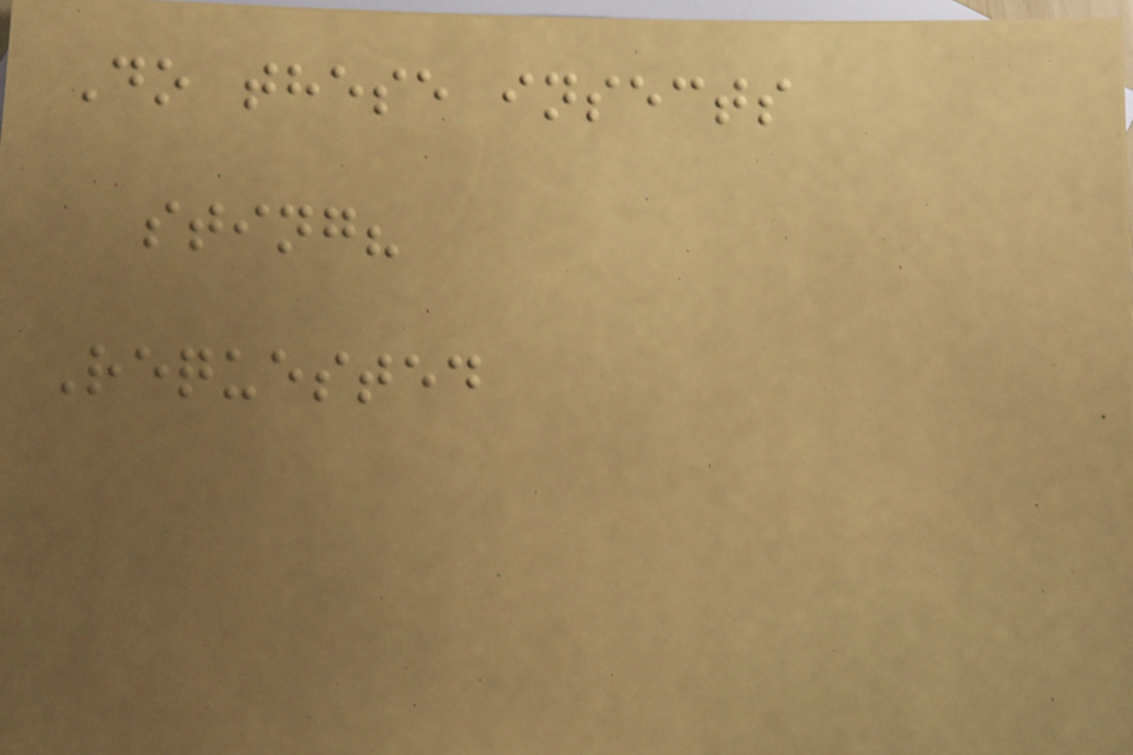Do these insects
sting?
Requested
